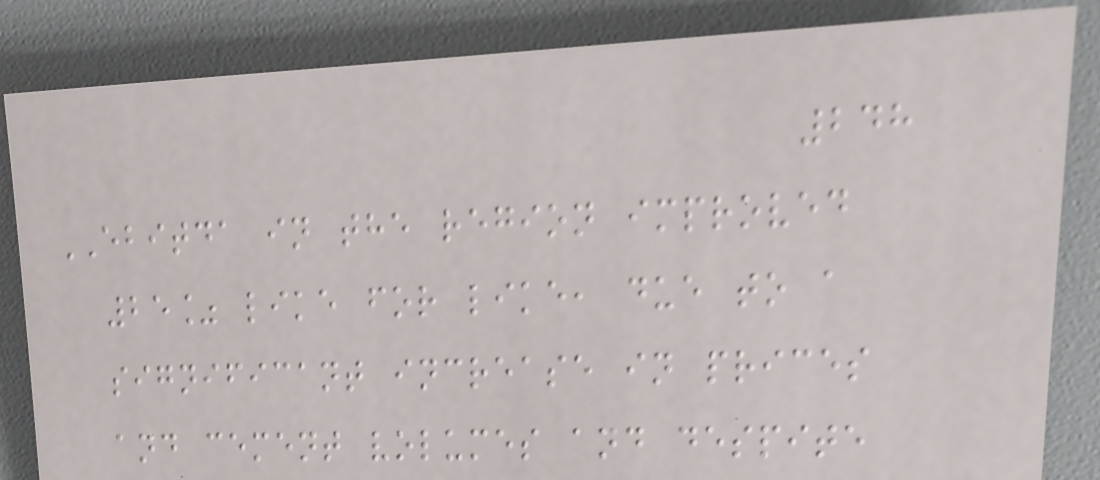248
EBITDA in the region improved
25% like for like, due to a
significant increase in prices
and cement volumes and despite
